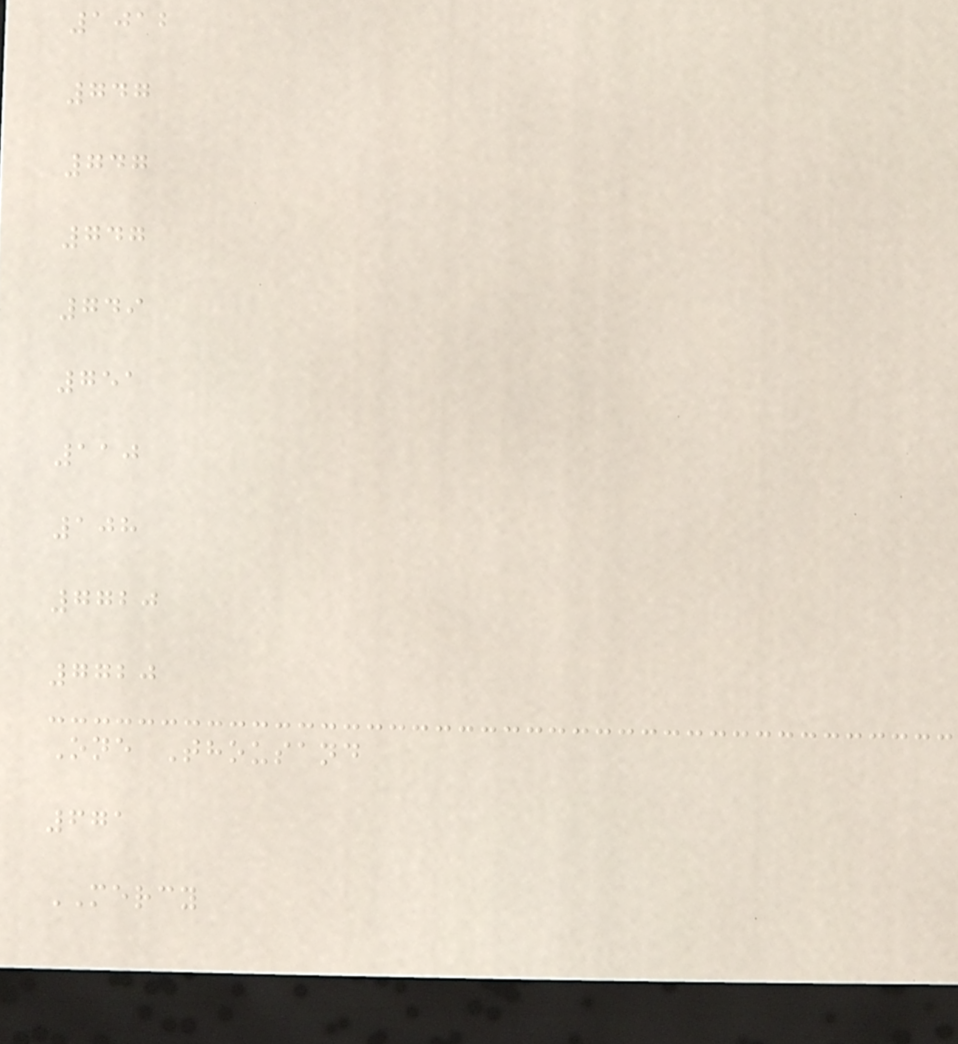1012
747
747
747
749
751
110
108
7720
7720
One Thousand
671
MERCY
